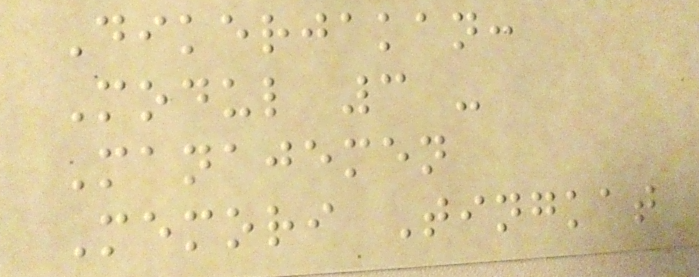Dikerjakan:
Modul 3 -
Manajemen
Memori Tingkat
